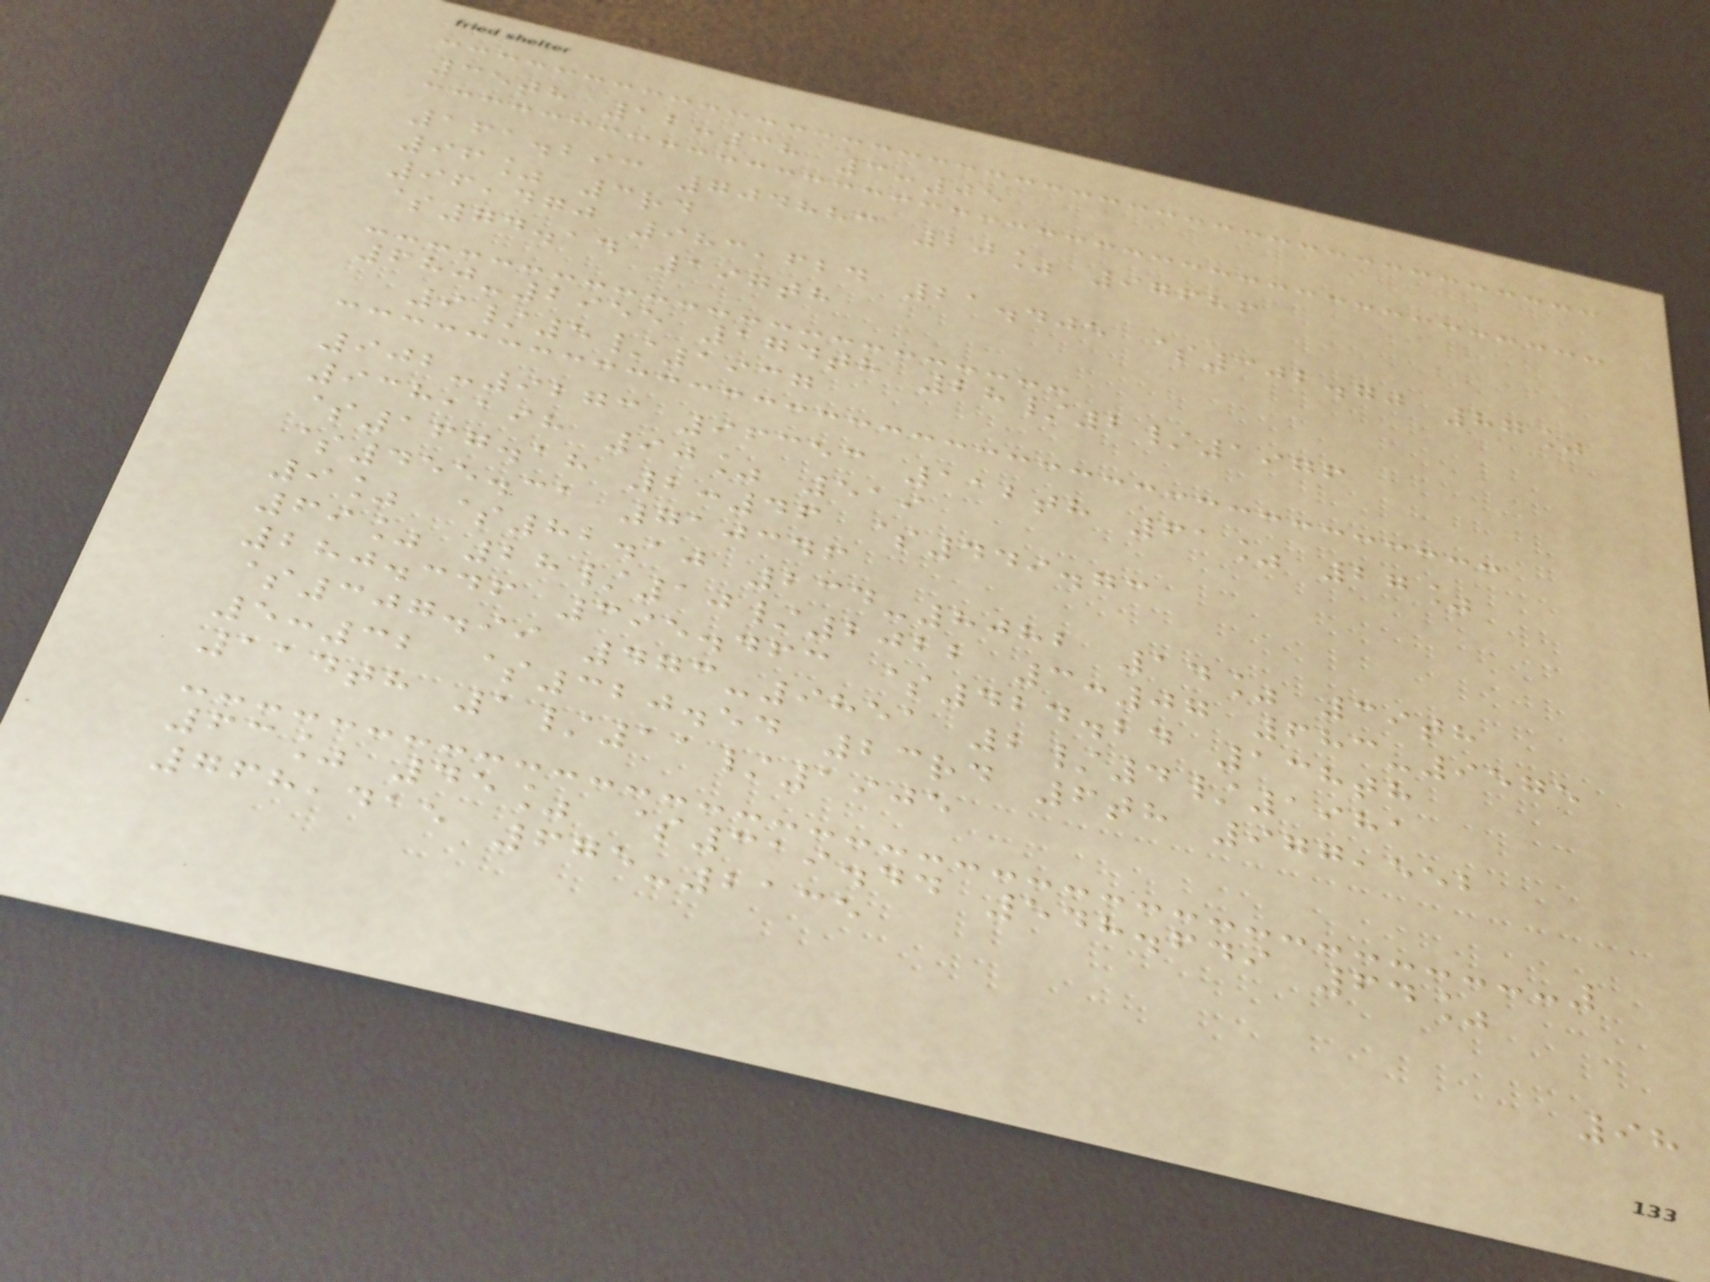35th 12:38 3:05
161.293 704883 20% 97686
96% 3rd
96,470 983,624 21.405 $302.70 87%
$74.14 197th
680-2955 174th 28/2/1976
9/5/1937
902-9273 96353 112th 61% 27%
938,198 90% 519
$167.18 2:46 $449.73
$455.31 710346
9% $82.10 234-8082 14% 39th
69% 28/10/2022 3:07 683-9575
280.346 395.463 $424.24 138th
$307.99 473-9851 2/4/1981
5:32 $320.54 23rd 6th 977,552
114th 1/11/1905
63% 45% $319.44 548.649 64%
768,415 675-2135
98
